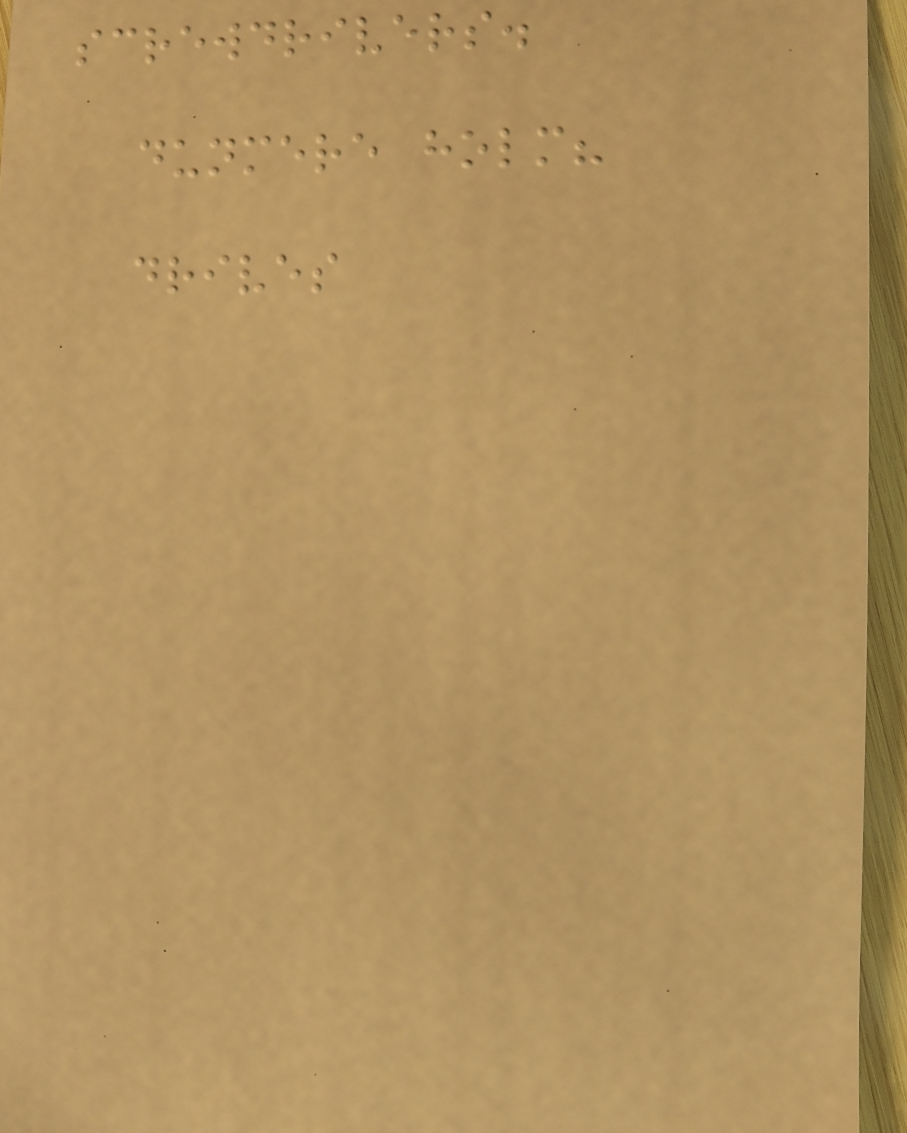screwdrivers.
dunmere holm?
drives
